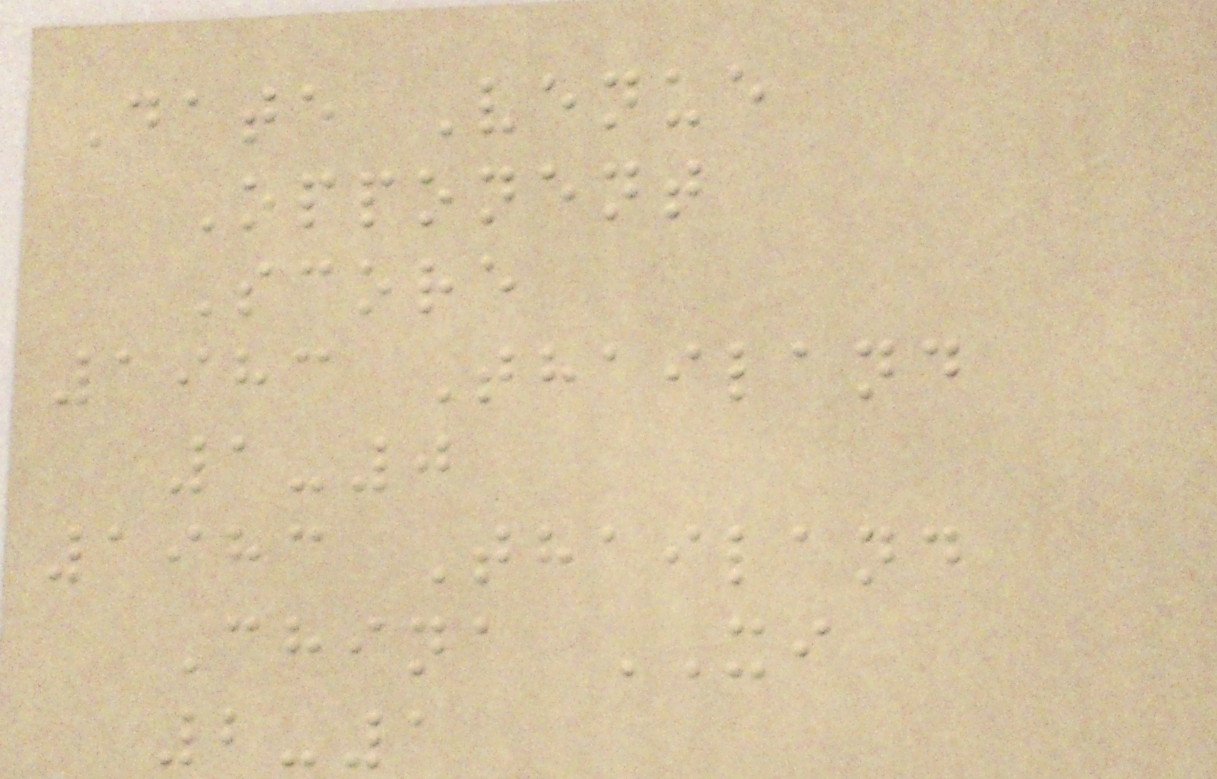Date Venue
Opponent
Score
1983 Thailand
1-0
1983 Thailand
China XI
2-1
